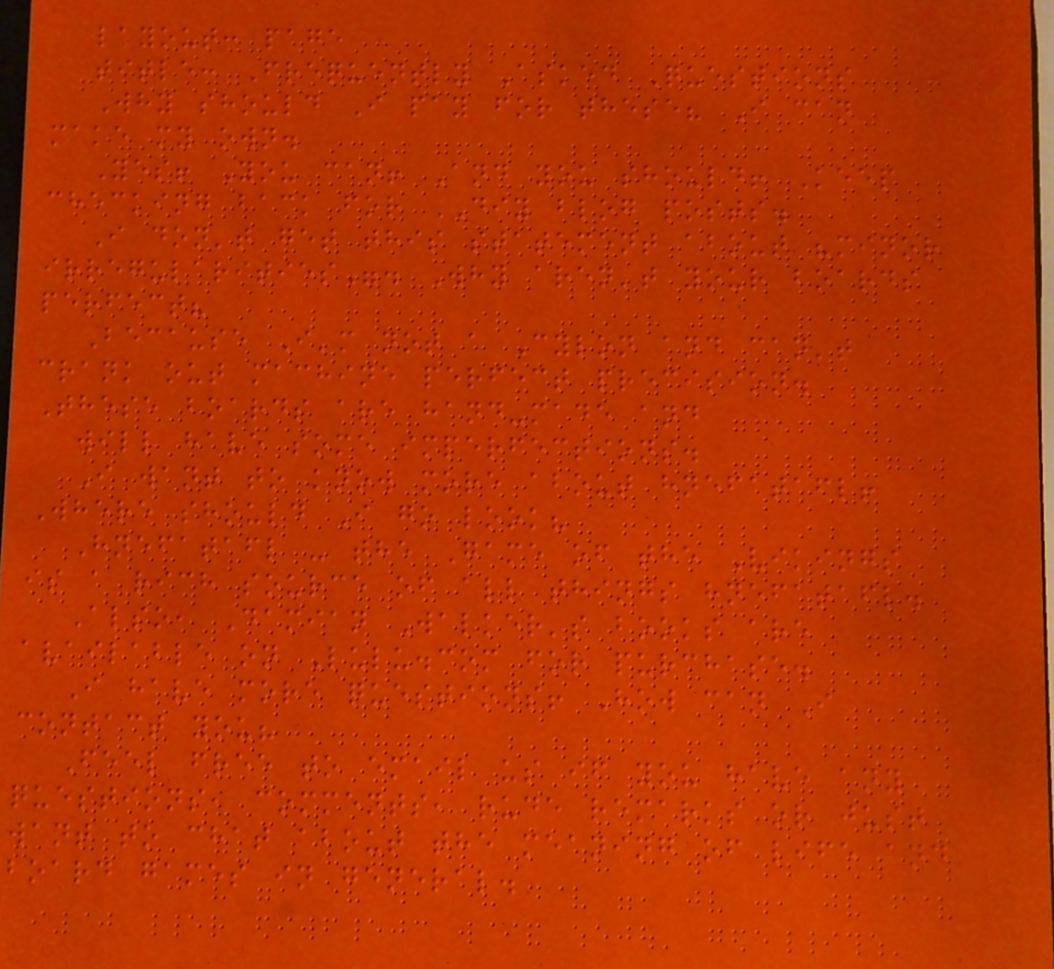layout: page
title: Frequently Asked Questions
Why should I pay for these? I can
make my own.
Yes! You can! And you should! Keep
checking back for DIY blog posts.
I don't get this statement about "minor
irregularities". Why aren't your boards
perfect?
Because I'm not a Cylon and can't
crank out machine perfect precision.
These boards are hand-made and
will have some imperfections.
I want to know more about hnefatafl!
Where should I go look?
Hnefatafl - the Game of the Vikings
is a rich source of all things hnefatafl.
Also, Damian Walker's books are
available on Lulu.com for purchase.
I have more questions! How can I
contact you?
Feel free to email us if you have any
questions, comments, rude remarks or just
want to chat about the meaning of life and
board games in general.
